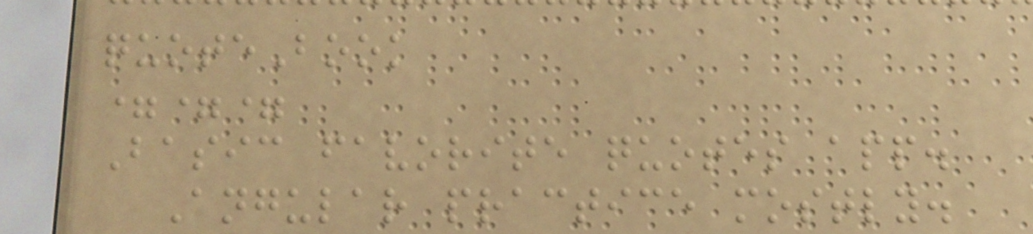quoteBook
===
Basic favorite quotes app.
Angular practice mostly.
